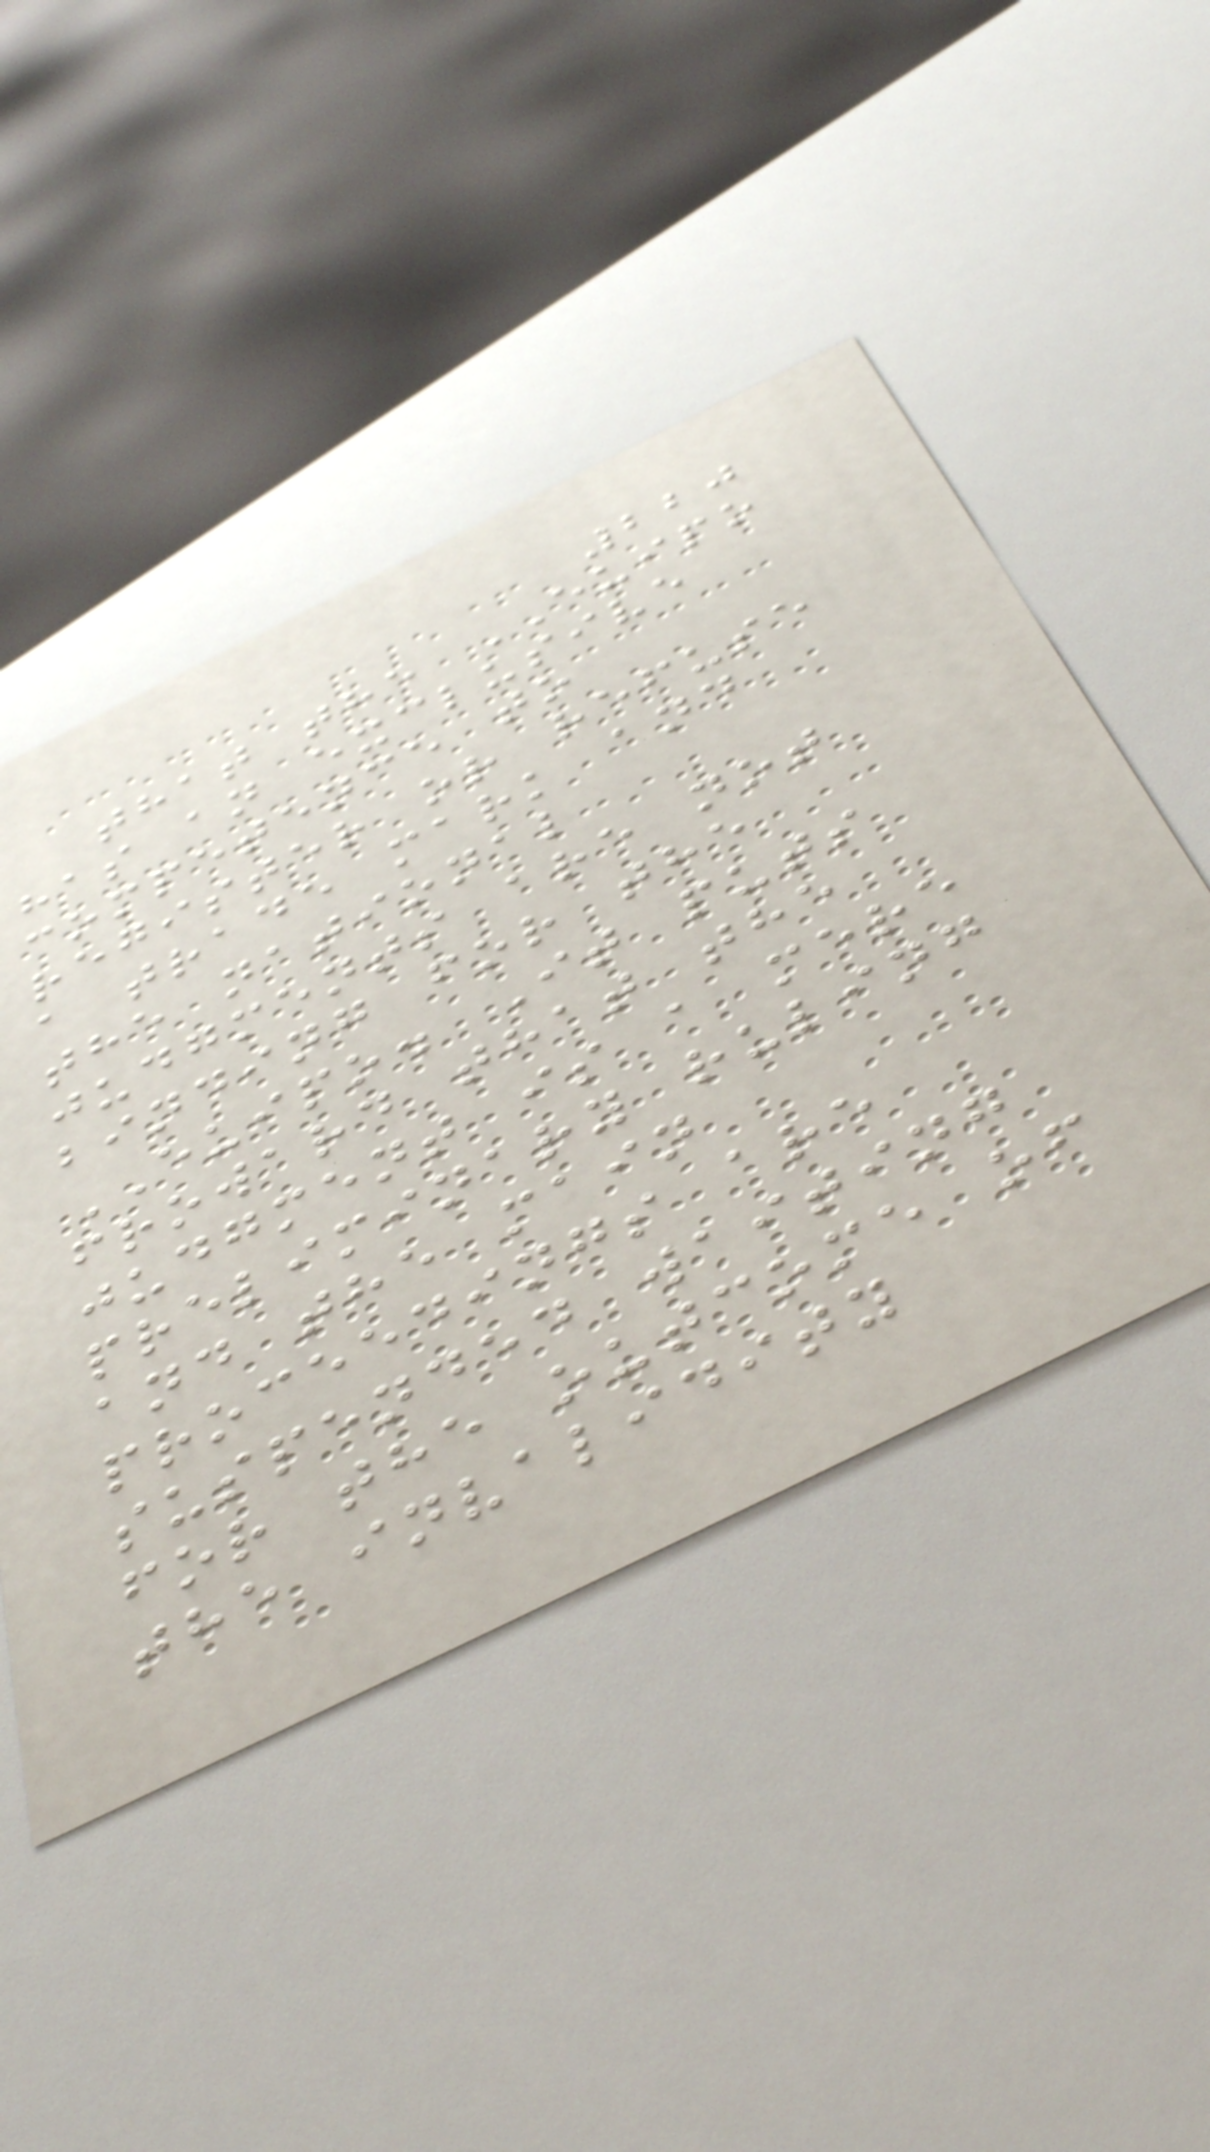220
that the EUIPO
has an exclusive
competence to
register or refuse
a trade mark and
the national
judgments are not
binding for the
EUIPO. It puts
froward that the
judgment is a mere
preliminary ruling
and the main
proceedings are
suspended waiting
for the outcome of
the invalidity
